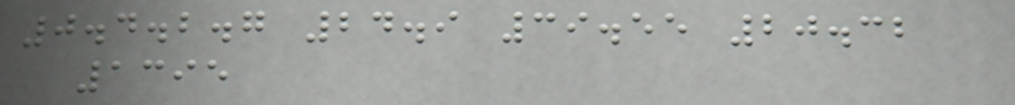0.4.2.7 24.9 39.55 20.32
1395
